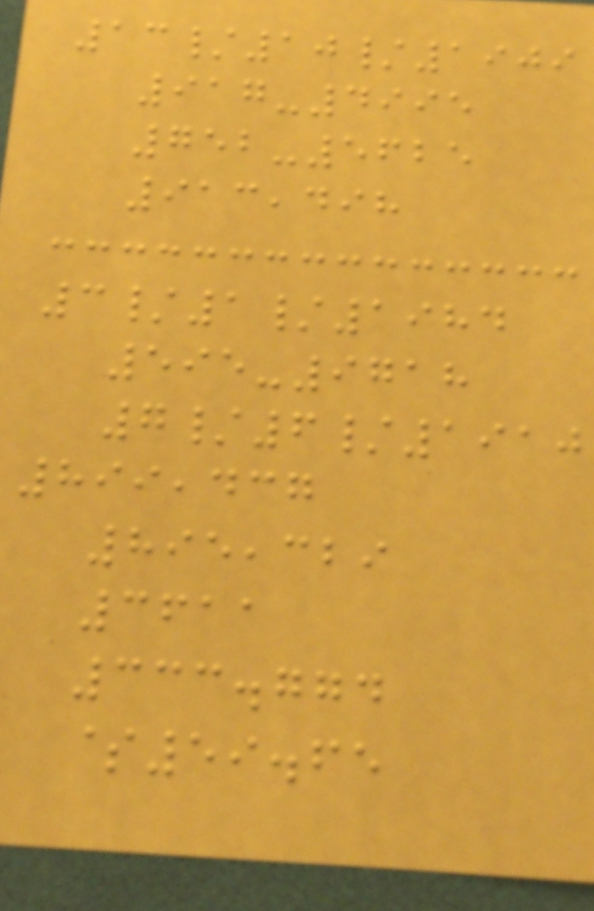13/10/1909
917-4995
752-5625
913,498
3/1/1984
595-9718
7/6/1910
899,437
895,329
3611
333.774
$59.65
